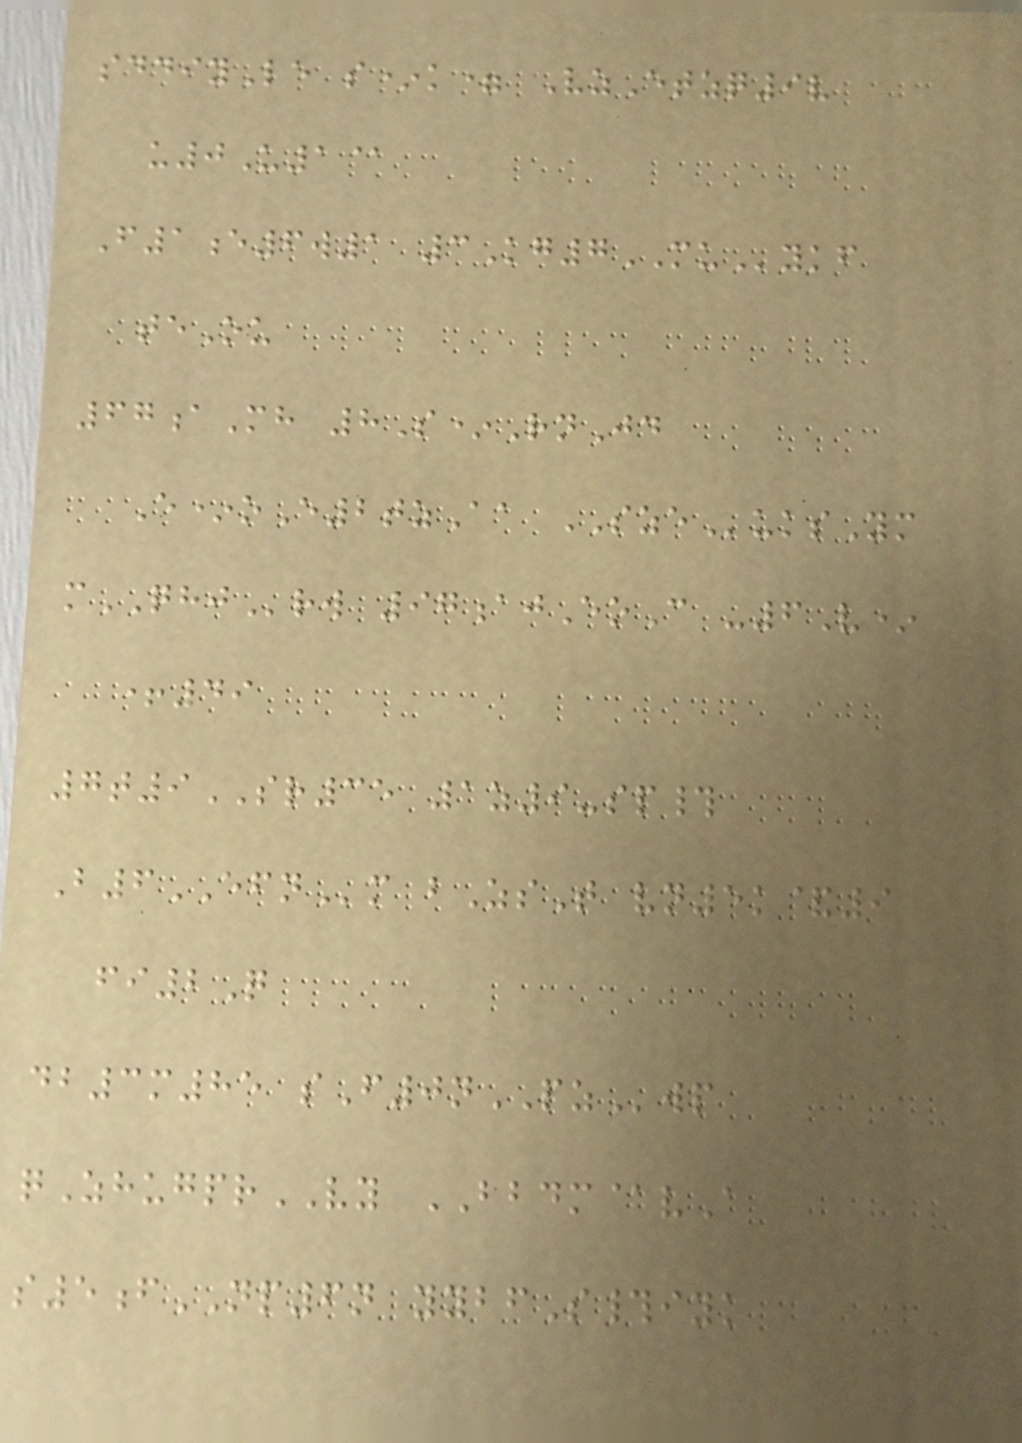sddiyLe s*k= VzEtzq9v
u0U1@
F1e6w1 3Kg7MUykf
teOu
67aMh 8S*RnJd
E*oE2tzAa SZEuksYm
mQHJrw 97ajEoC -6V*
+49
7t9SR35 1z9-sp#
B6EFNm bZsT vn5k&9
fi2Q
db3m85 sF0nPZwp
qZhugprVY BBDM@vA
s5fNP6n yybfS#iyk
